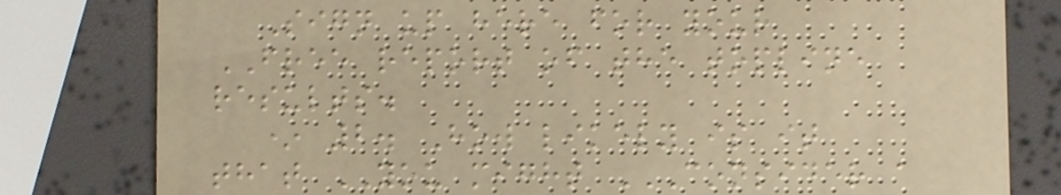Sign up here for your
FREE report of the topline
results.
* 2. How likely is it
that YOU might CONSIDER A
